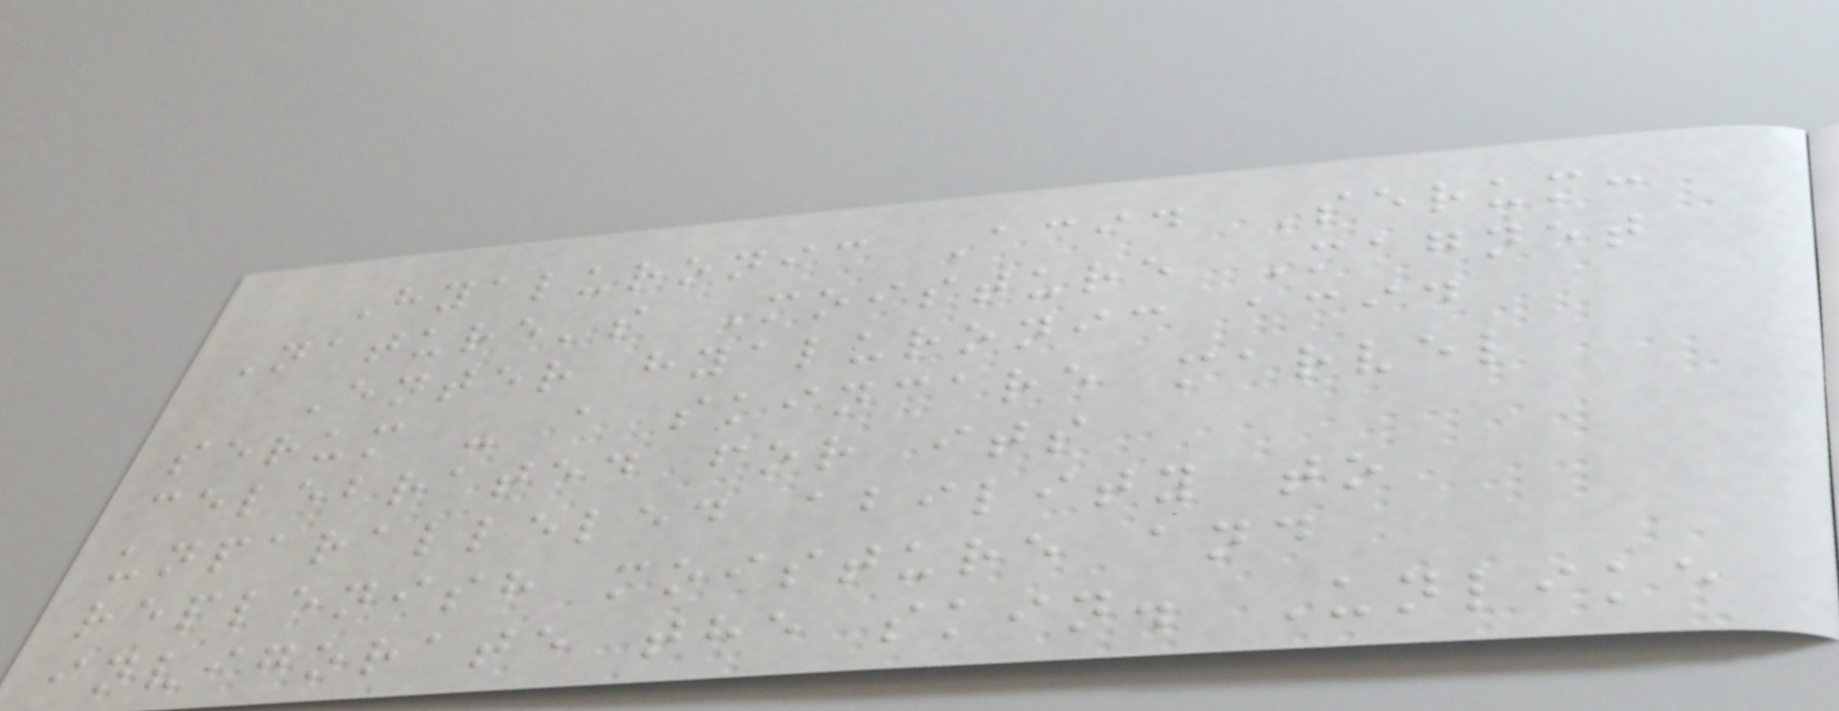Hyaluronic Acid Serum:
Nature's Moisture Magnet
Enter hyaluronic acid
serum - a skincare marvel
celebrated for its
unparalleled ability to
replenish moisture and
invigorate the skin. Unlike
